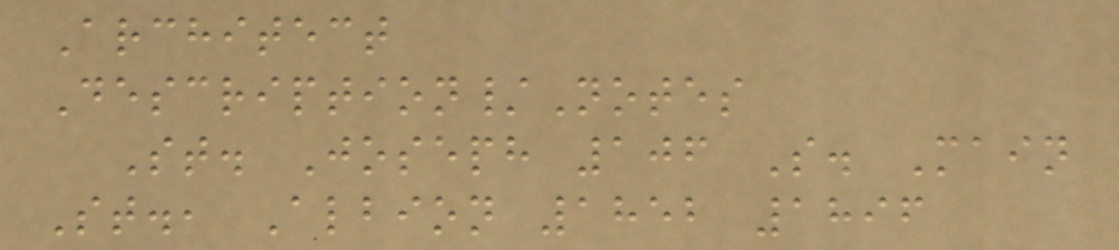Architect
Description/Notes
St. Joseph 106 S. Main
St., Albion 1852 1896
